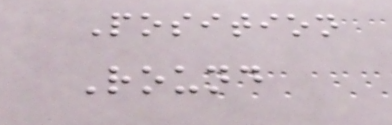Position
Round
